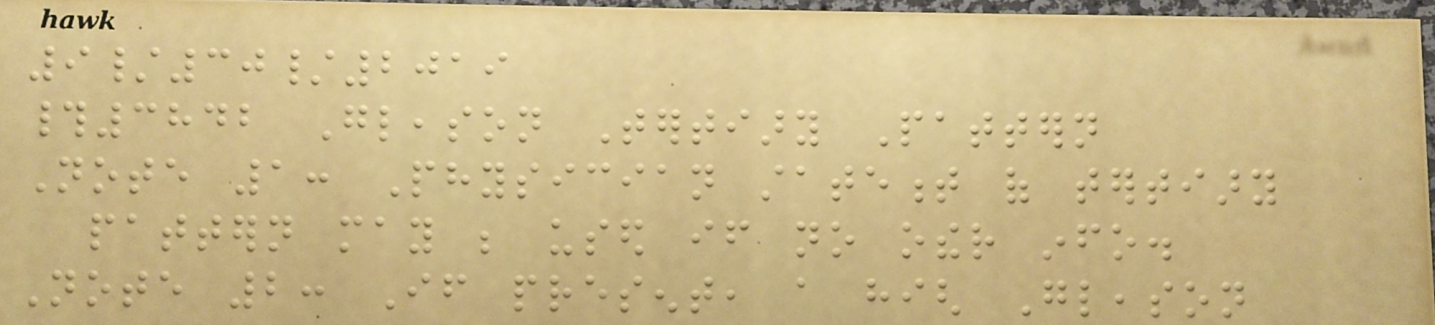9/30/2019
#3842 Gleason Tertiary Pattern
Note 1: Physician statement of tertiary
pattern may be used if no other info.
Note 2: If present, a high Gleason
